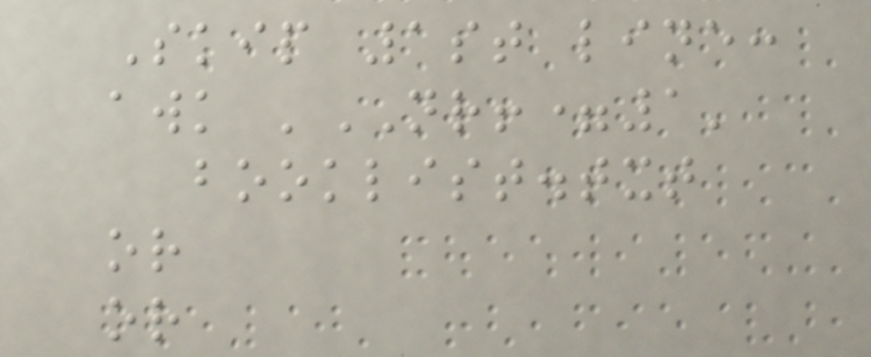Skip 1st line:
awk 'NR!=1'
booklist.txt
or
or
